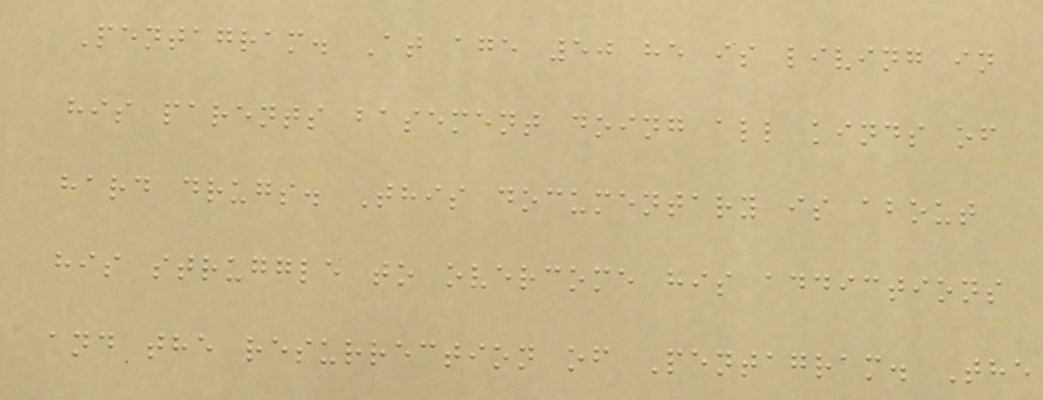Pentagram. At age 50 he is living in
his parents basement doing all kinds of
hard drugs. This documentary is about
his struggle to overcome his addictions
and the resurrection of Pentagram. The
